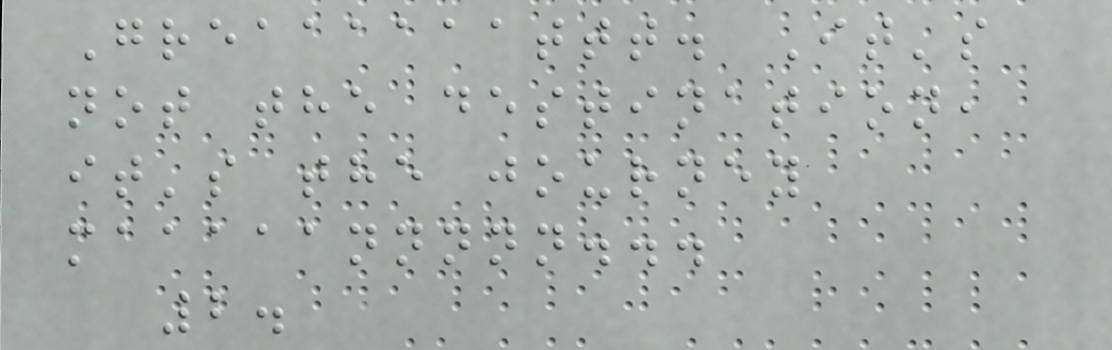Greaaaaaattt. It's
not the destination,
it's the journey
maaaaannnnn...
2.
